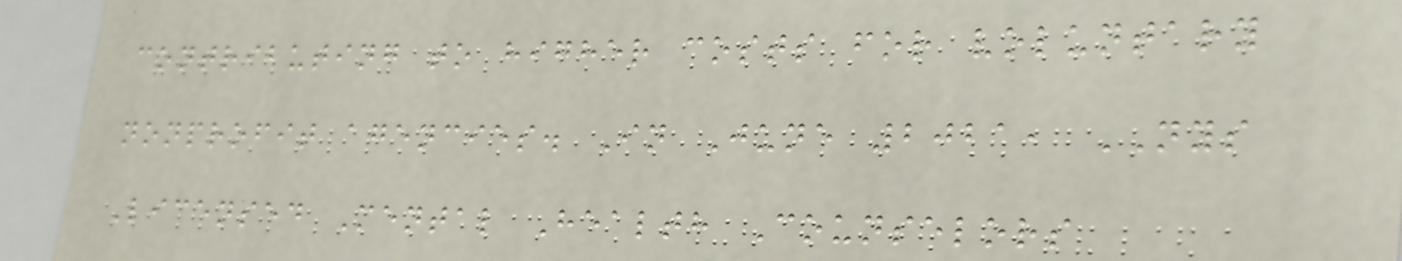contributing to higher costs for voluntary
nonprofit agencies. In June 2021, NYS
Licensed Mental Health Counselors
